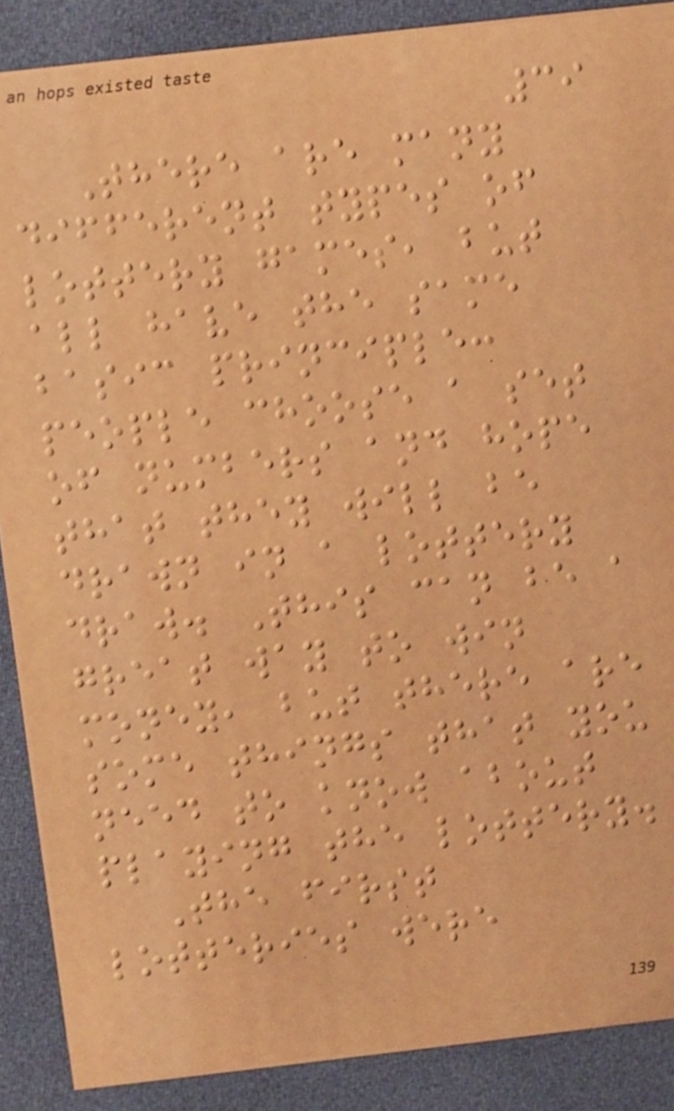39
There are many
different types of
lottery games, but
all have the same
basic principle:
people choose a set
of numbers and hope
that they will be
drawn in a lottery
draw. This can be a
great way to win
money, but there are
some things that you
need to know about
playing the lottery.
The first
lotteries were
